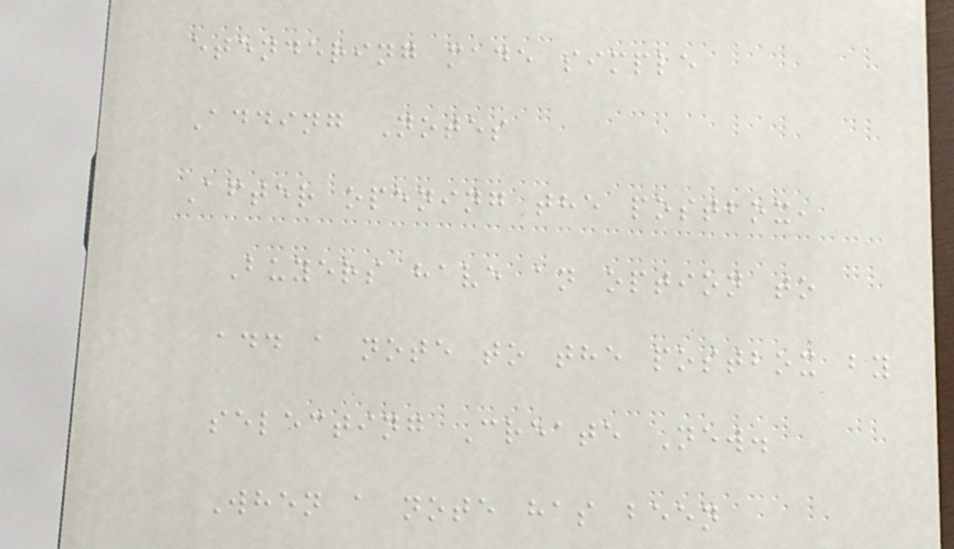etendering made simple
Adding Notes
After opening the postbox,
Buyers have an option to
add a note to the postbox by
selecting Create New.
When a note has been
